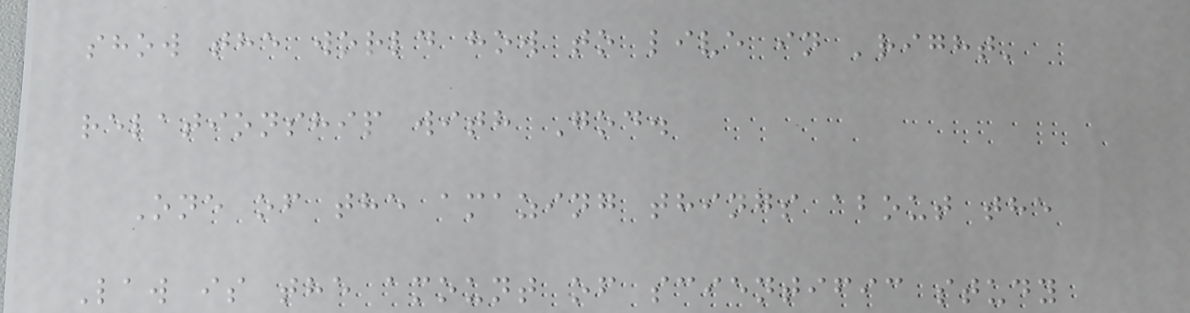show the world how to live in 'right'
relationship with God.
One of the amazing things about the
Law is the amount of scientific study
